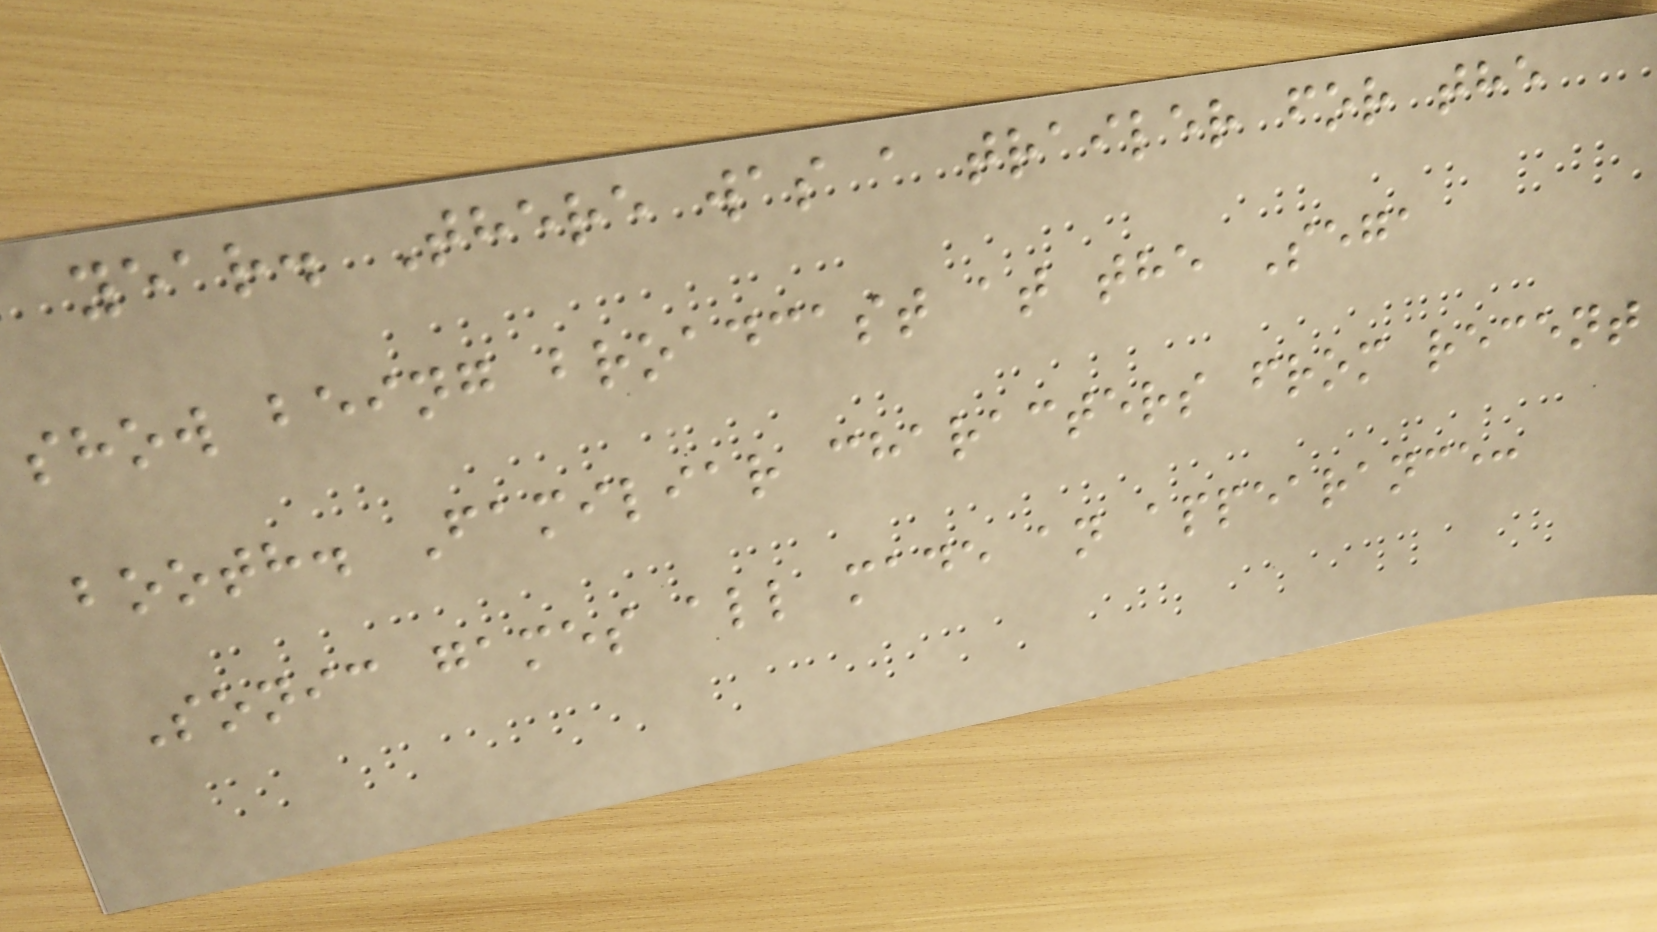year. There was a trailer for the
show being broadcast at the Sega
booth. Familiar characters from recent
Sonic games all made an appearance:
